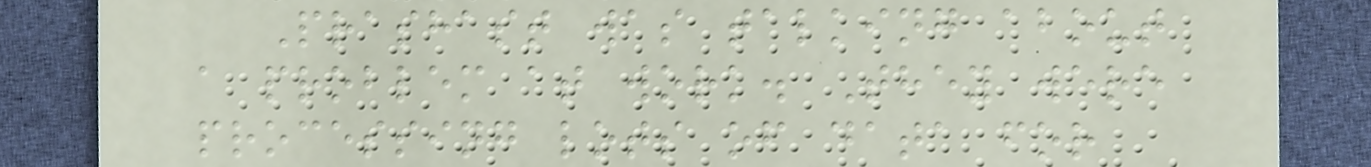Prashast was talking about
a problem at work. They were
processing lots of data for
